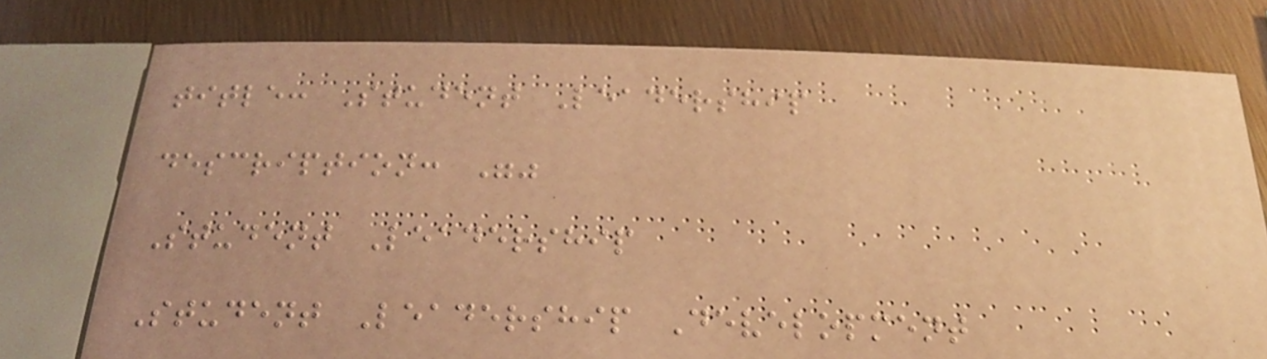title: Student Leadership
description: ""
Student Leadership
Student Leadership Development
